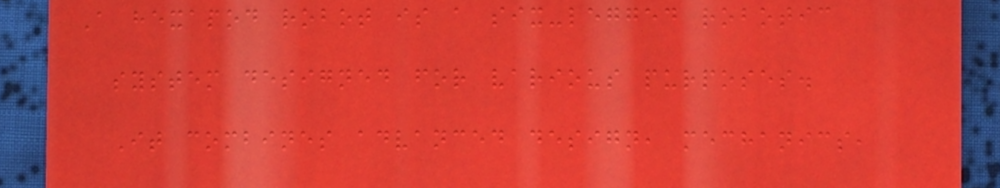A hexapod robot is a six-legged robotic
system designed for various purposes.
It combines advanced design, mechanics,
